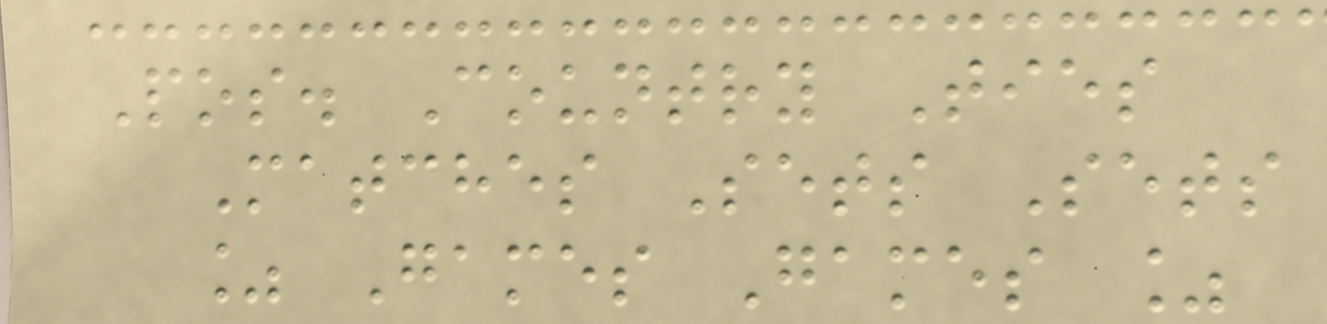Pos. Country Ties
Matches Sets Sets
% Games Games %
